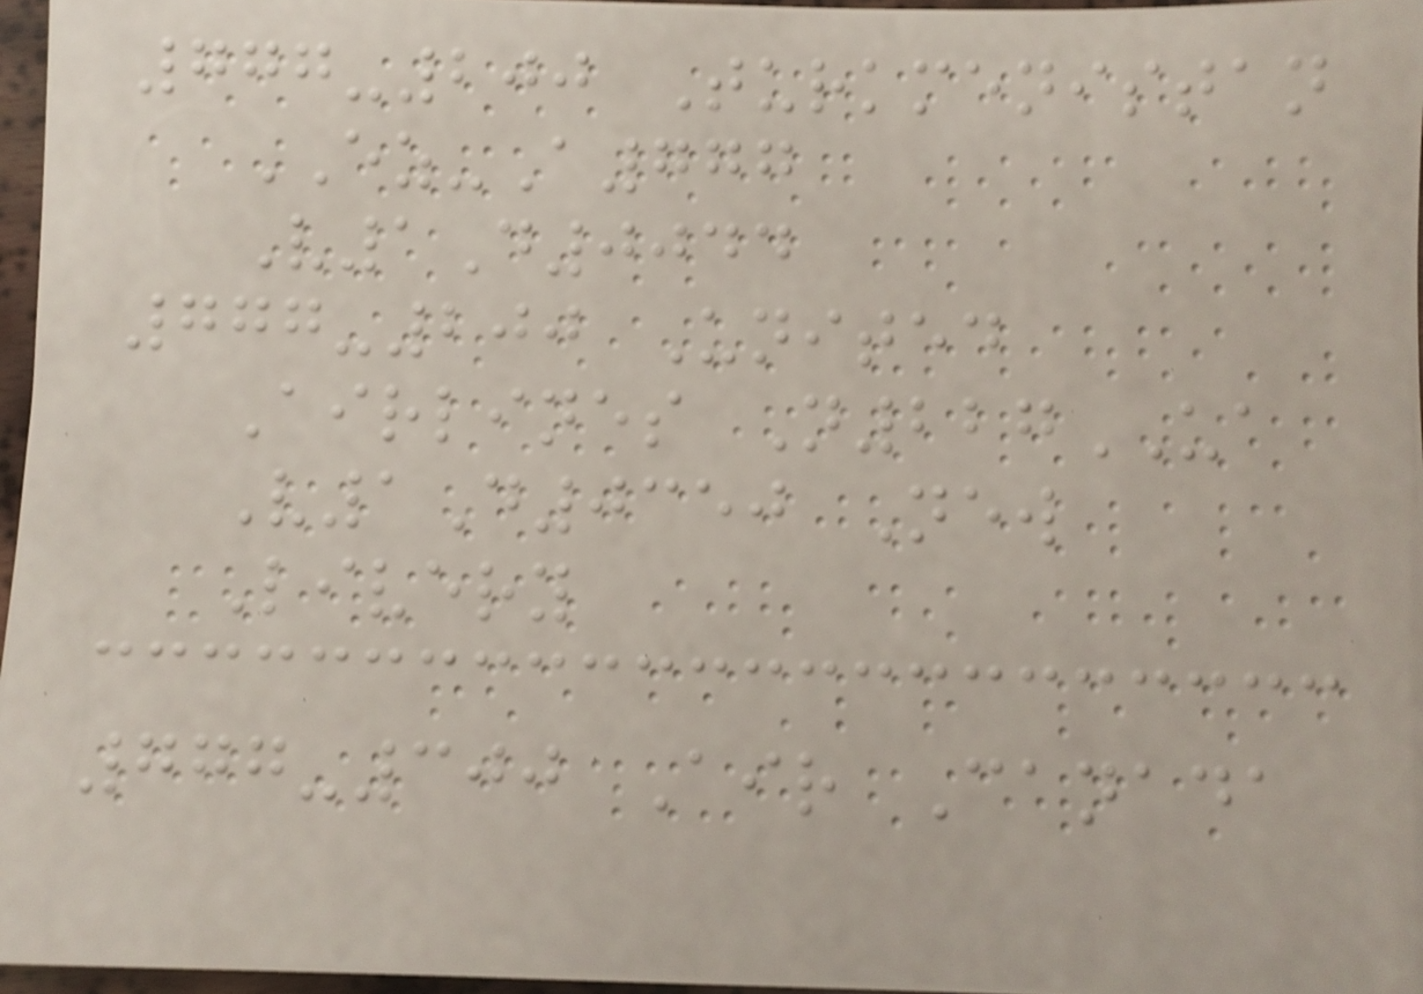777-200 Turkmenistan
EZ-A777
V1D0044
777-200 United
Airlines N227UA
V1D0350 New
Livery
777-300 Air Canada
